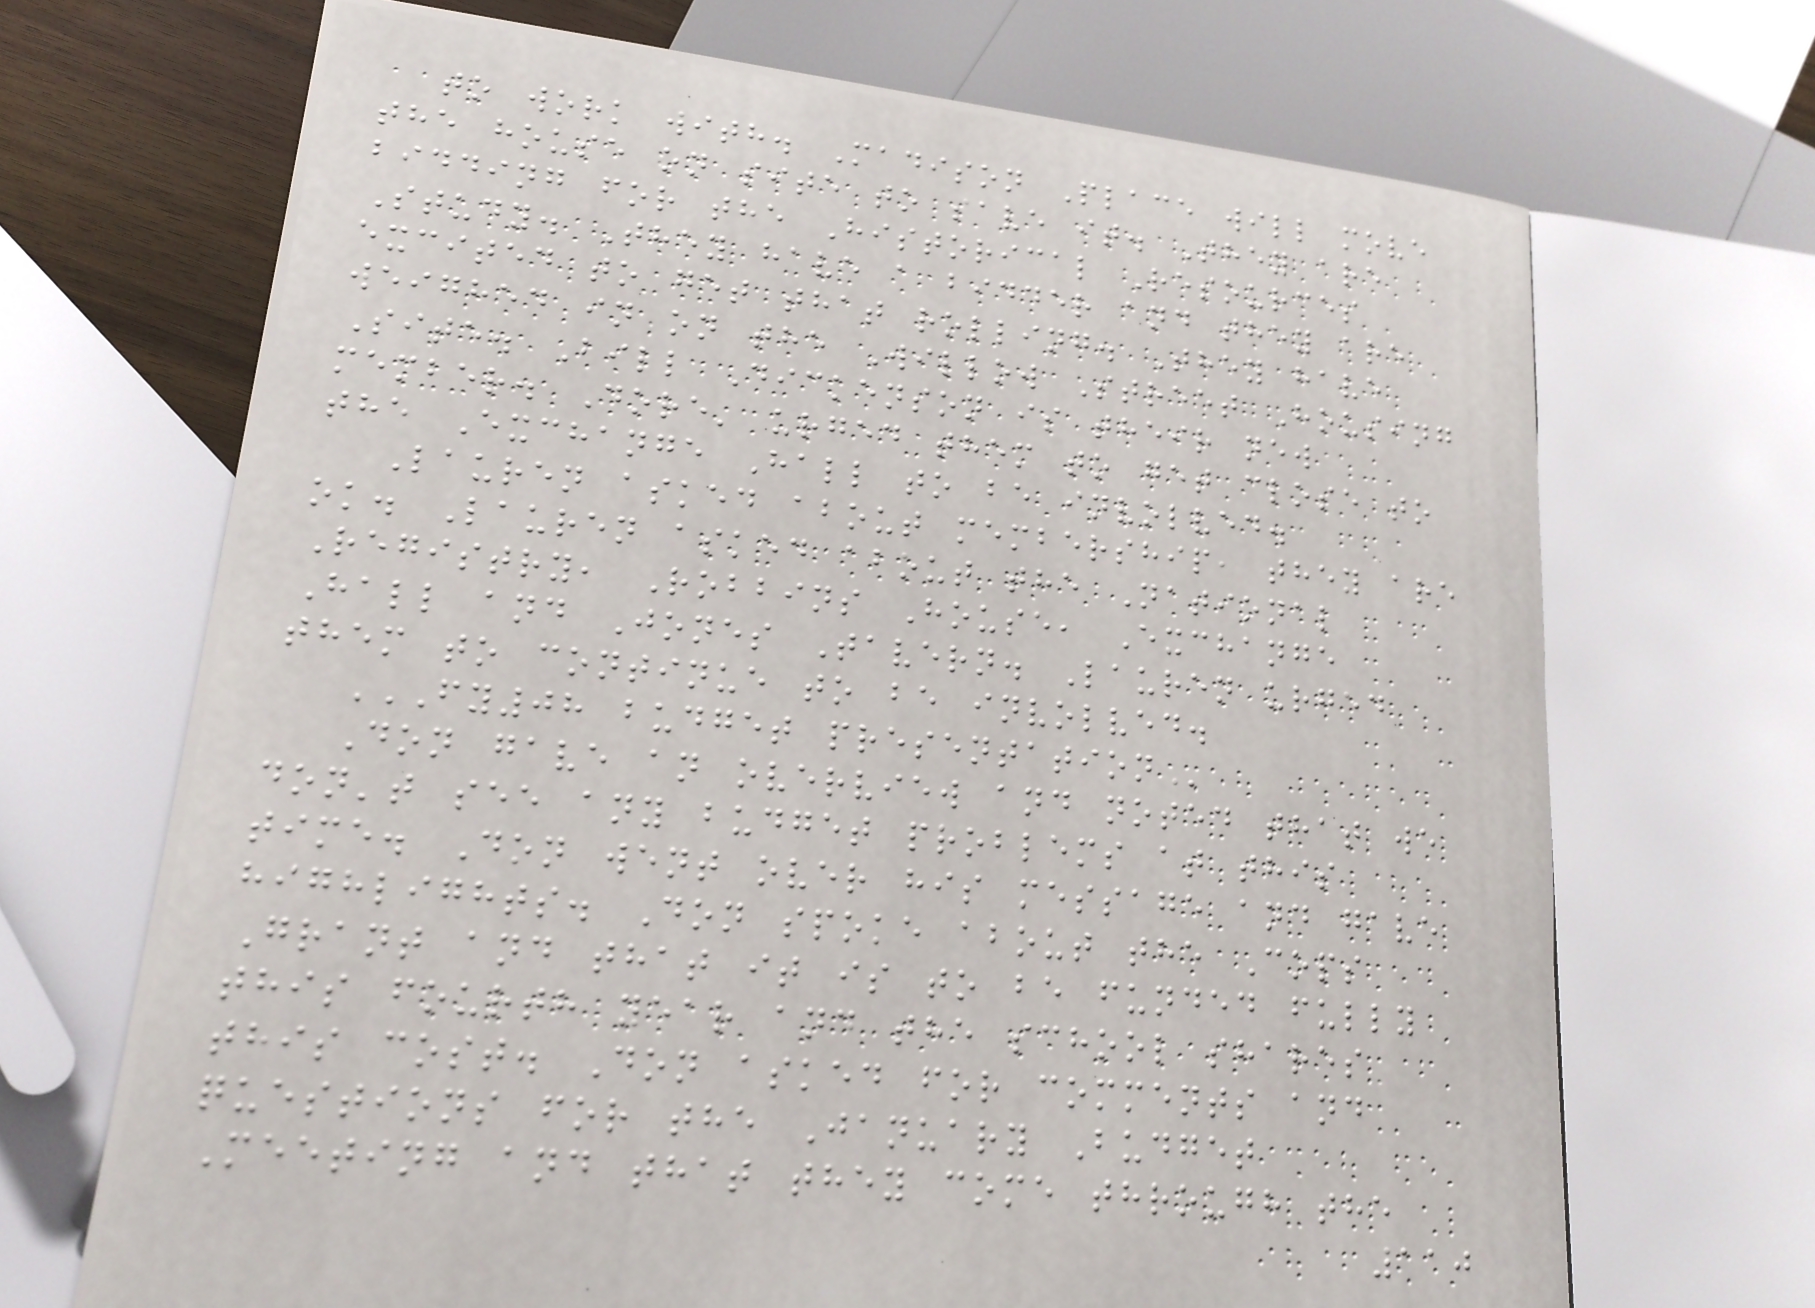to work with. Madison Place will move
the house on site to save it. They are
bidding for the Historical Resources
Study. They have a bidder and they are
excited to get that rolling. They have
weighed in on the Willow Street Housing
Site. Bill Dickenson is their new
member. Dore' urged them to get close to
the Exchange Hall to be involved.
Lauren asked about membership, they are
ok. Lauren asked about the National
Registry, Robbins House, Exchange
Hall and Jones Tavern. Lauren urged
them to continue to be involved.
FY08 BUDGET PRESENTATION
Don gave an overview and noted that we
don't see any budget problems at this
time. Don went over his message and gave
highlights. Don spoke about the Cops
Grant and that it is to be funded fully
this fourth year and the school shares
this cost. Don asked for comments and
questions for the January Budget
Meeting and that they come through the
110
